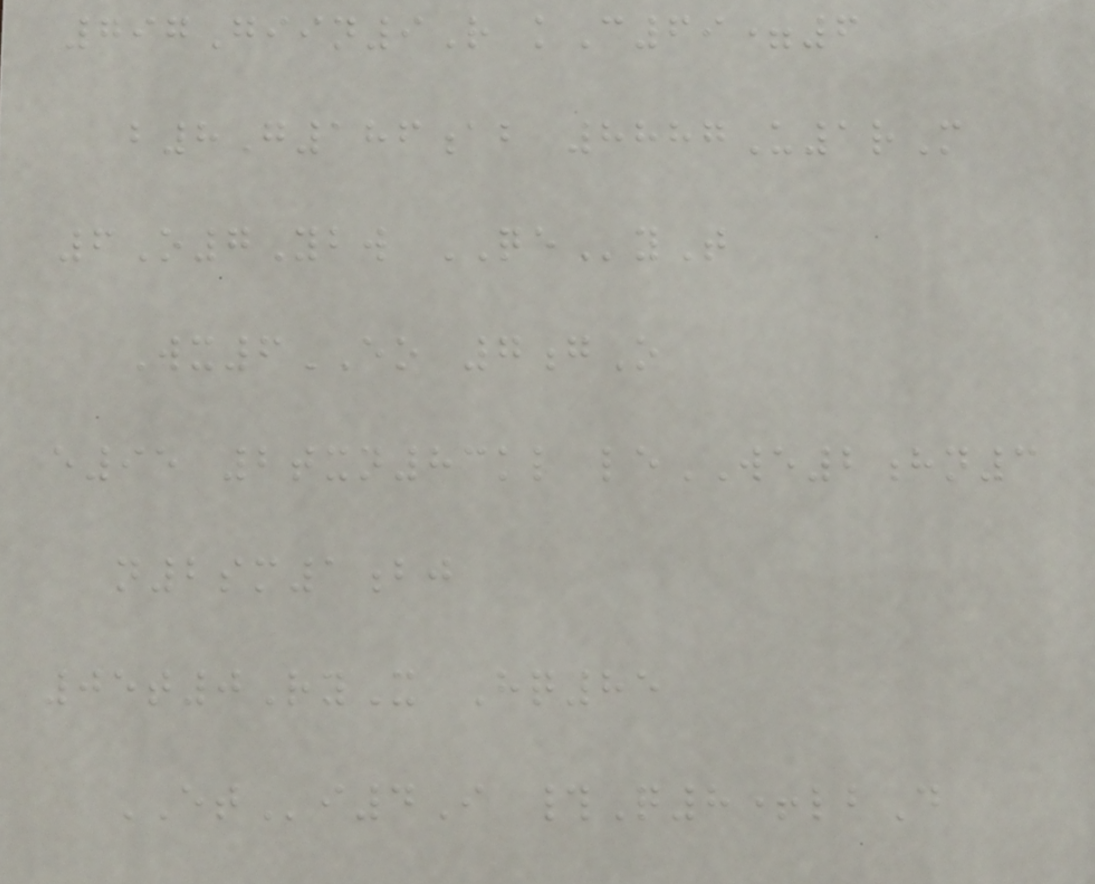797Giin9R kC69=6
b8G186ab 8887U1rM
6O7Ybw QEyT
Wx6EO 7gO
e95 2txn83kl leWE2hn3
n2sm1bj
05t0RyX Hq85
ETi4I #Q8+lbD
